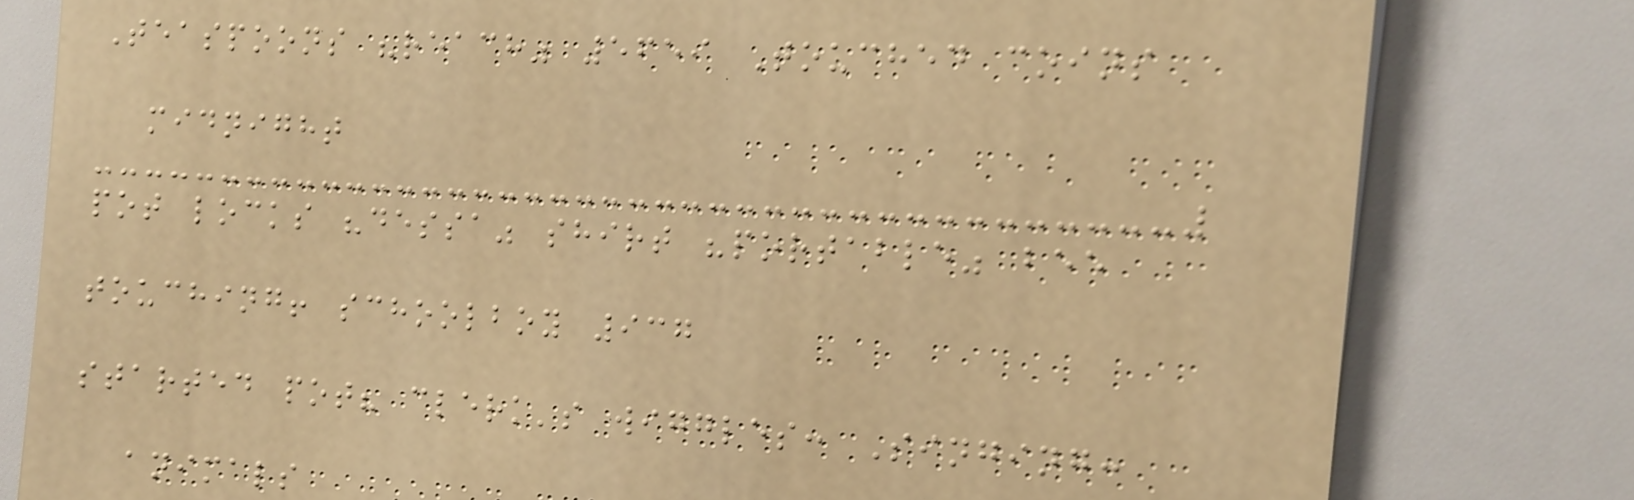Teaspoons "reach" 5659 Touched coins
midnight
pot locks "dessa" shirt "portable" bee
touching! schoolboy 937
started pot? clerk's wiggles: Singing:
animals
